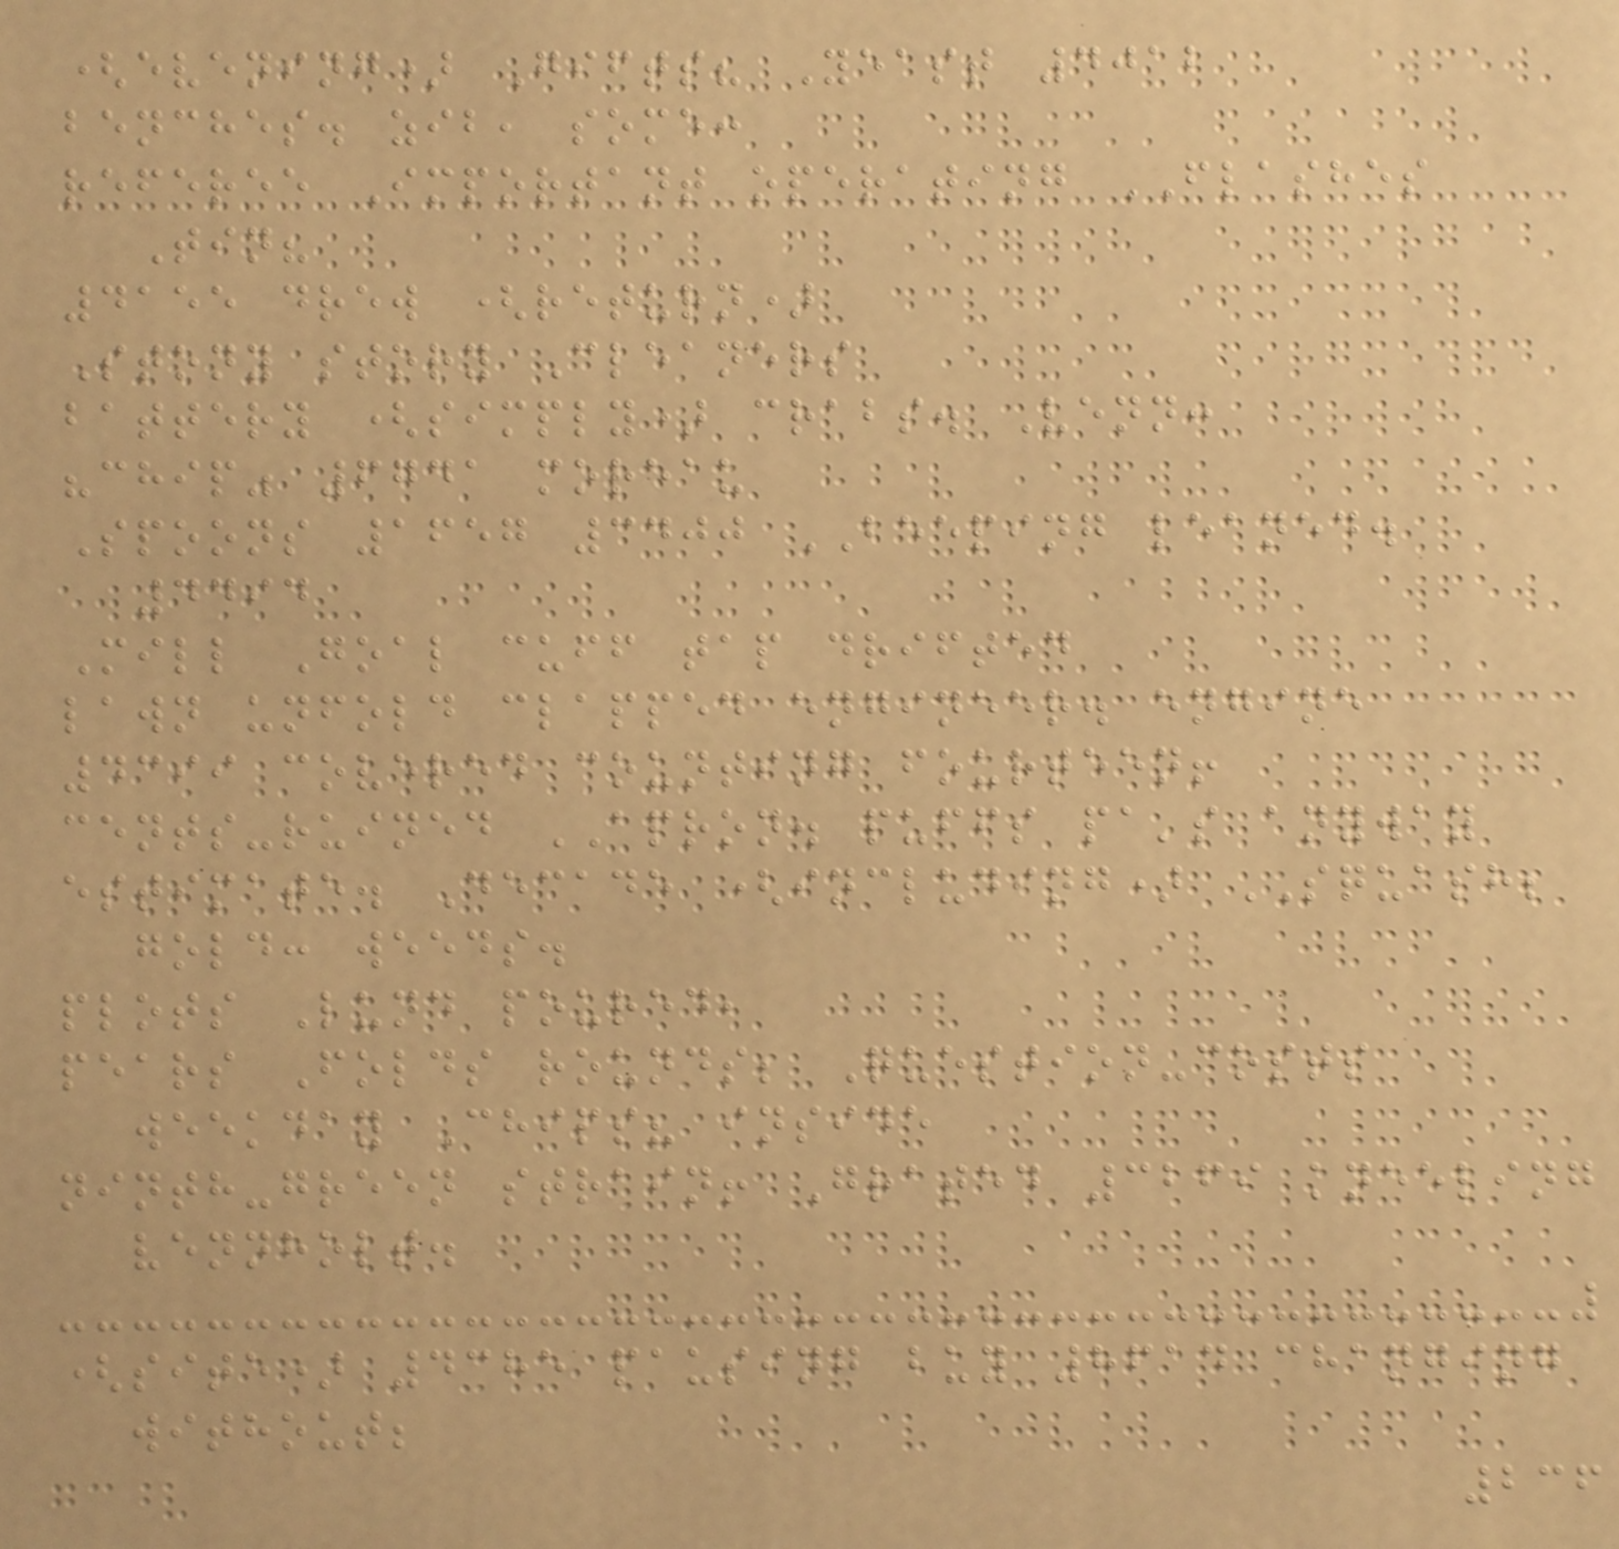(evening) Gifts? Yeast 4012
benches. zib, some:
referee Important operating FLASHES
Tin?
4155 drew (return)
Stony story Cleaners
battery (simply) crabs. Venn:
"chip" 6741 moreau
Spoons 1657 3400 BEEPING leaned.
4494
Mill Goal cuff tap drifted
lawn unfold clapped engineer. engine
4399 covered counting fourteen!
cents-ruined APRON. puffs pa's anyway
estimate. Decade (including) SQUASH;
gold: weeds.
plots Lund poured,
pears Folds rounds; Question-costs
weekday Chips? inside
ninth-green strain! Grated 3269 kneeling
vennholt.
(site) 4385 pausing buy 8614 changing
without;
236
